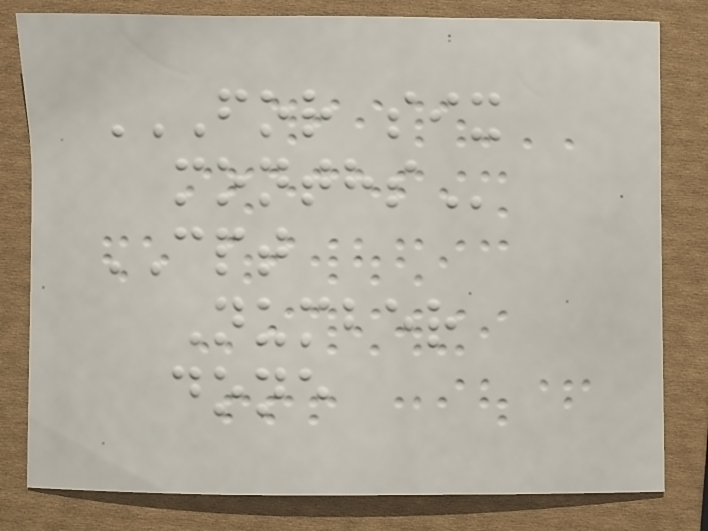FOR SIX
MONTHS
CPT
Number
done
